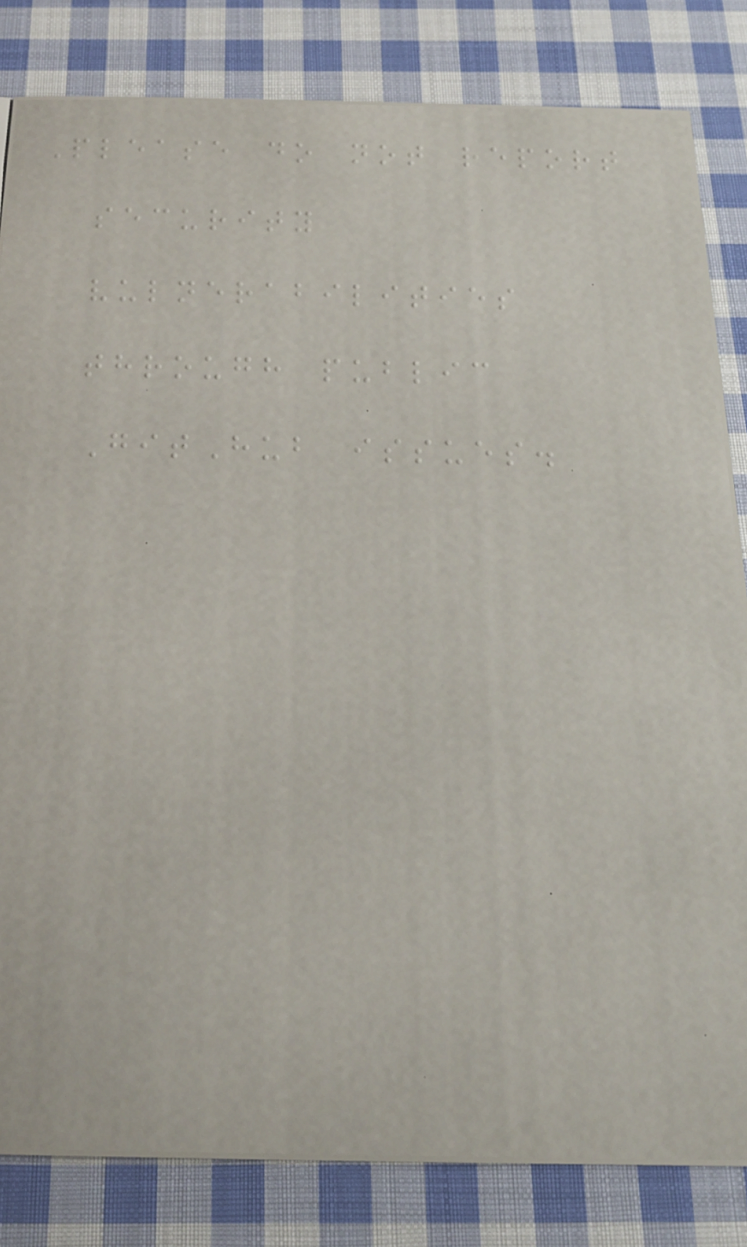Please do not report
security
vulnerabilities
through public
GitHub issues.
